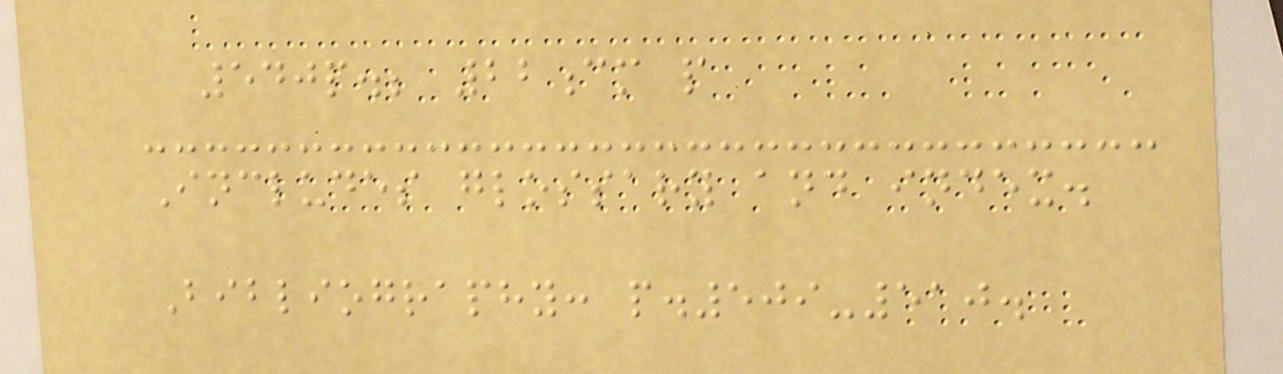540p.; 22cm p
Includes glossary and index.
Bibliography: p.509-510.
